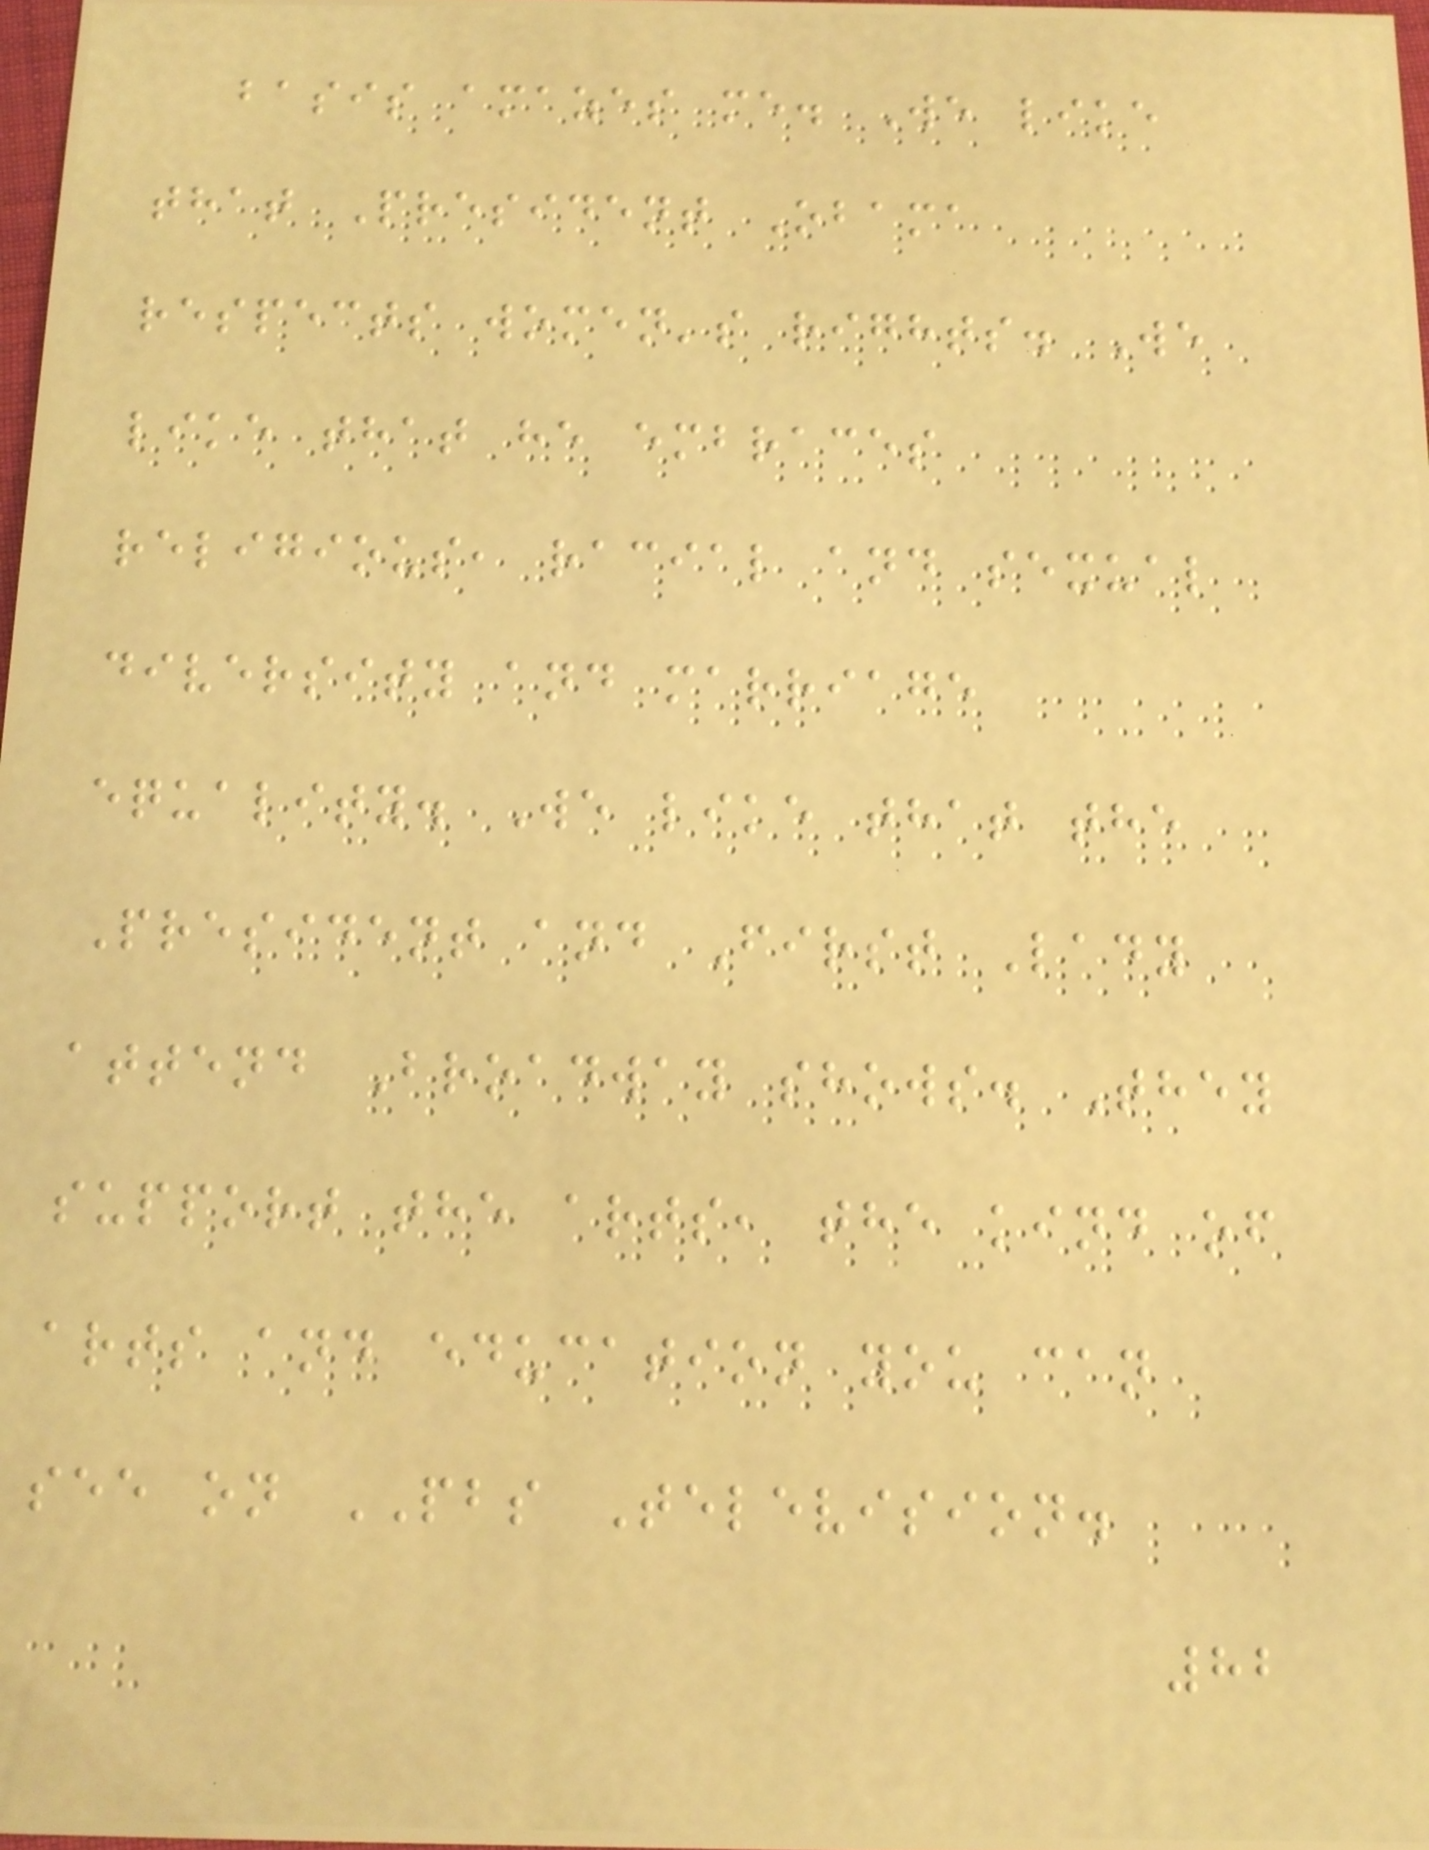basis amazes me. We like
that President Obama
respects women's rights. We
like that he embraces
religious, racial and sexual
diversity and marriage
equality. We like that the
President and First Lady
attend Broadway shows. They
support the arts, the kind of
arts and education you can
see on PBS Television.
82
